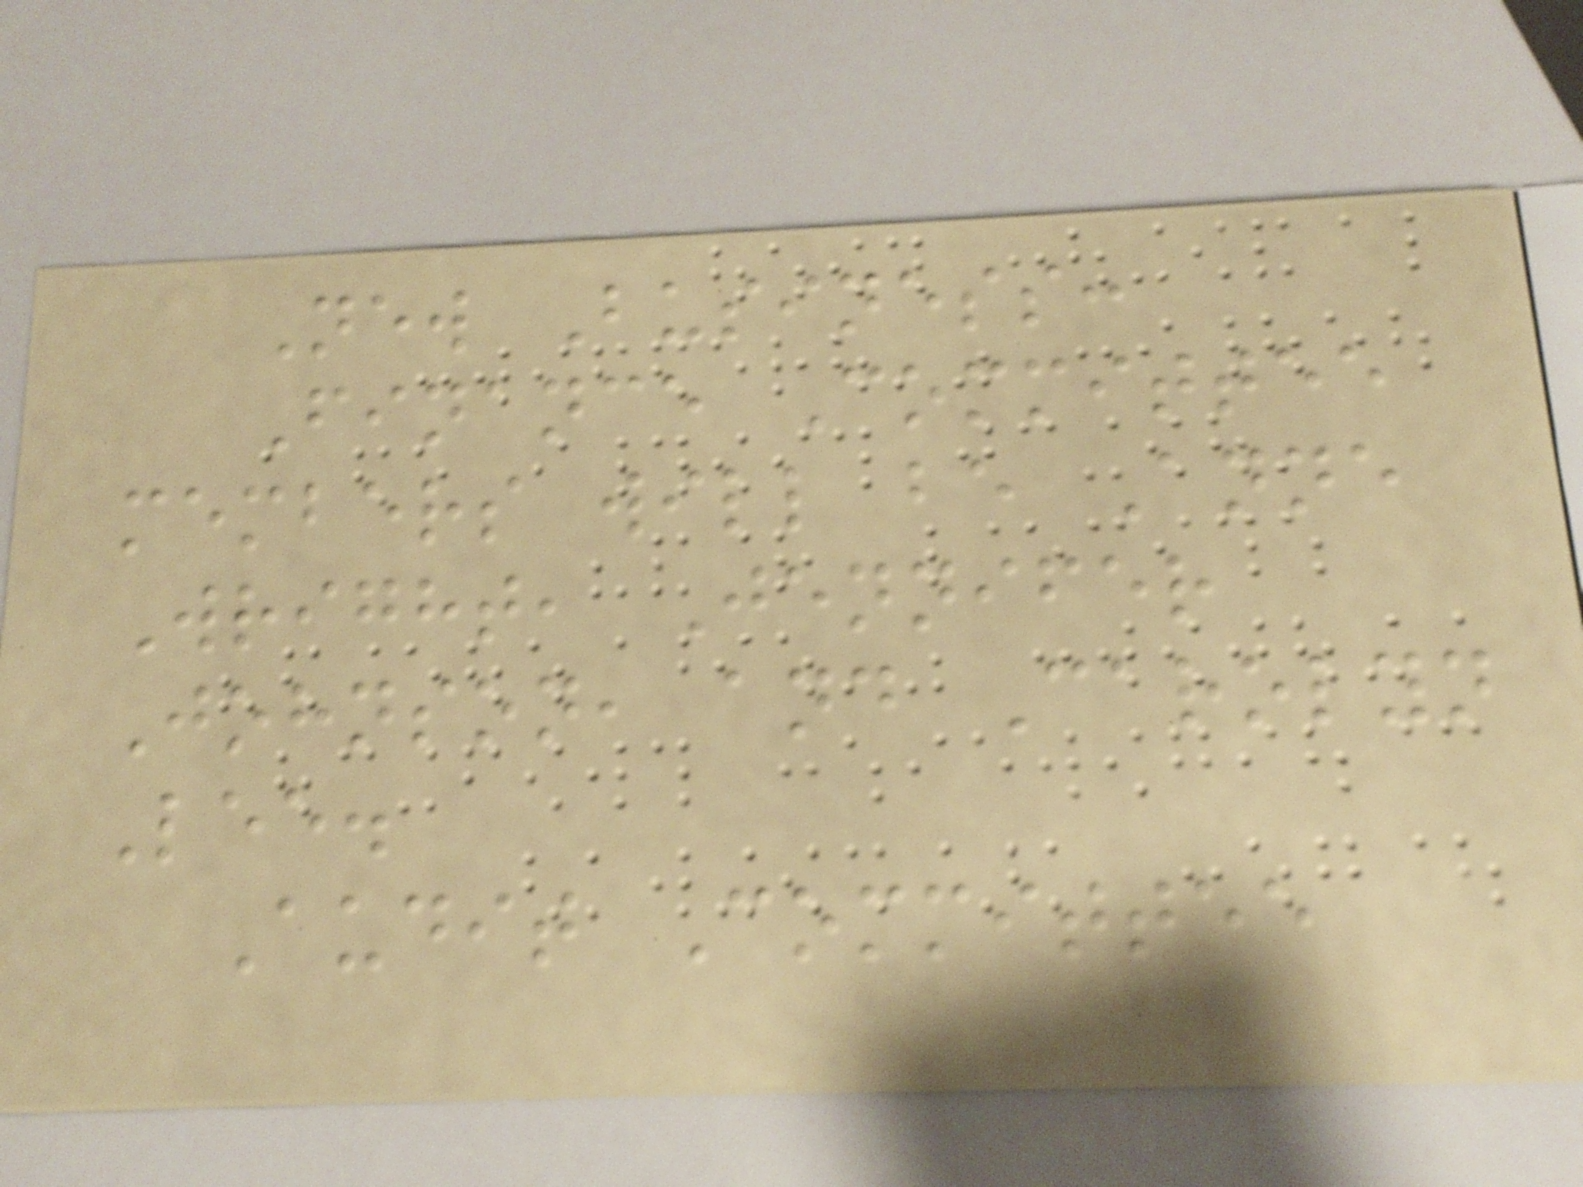New Business:
Finance Committee
members will be Anne
Wright, Jennifer
Johnson, and Carolyn
Lee.
Audit Committee
